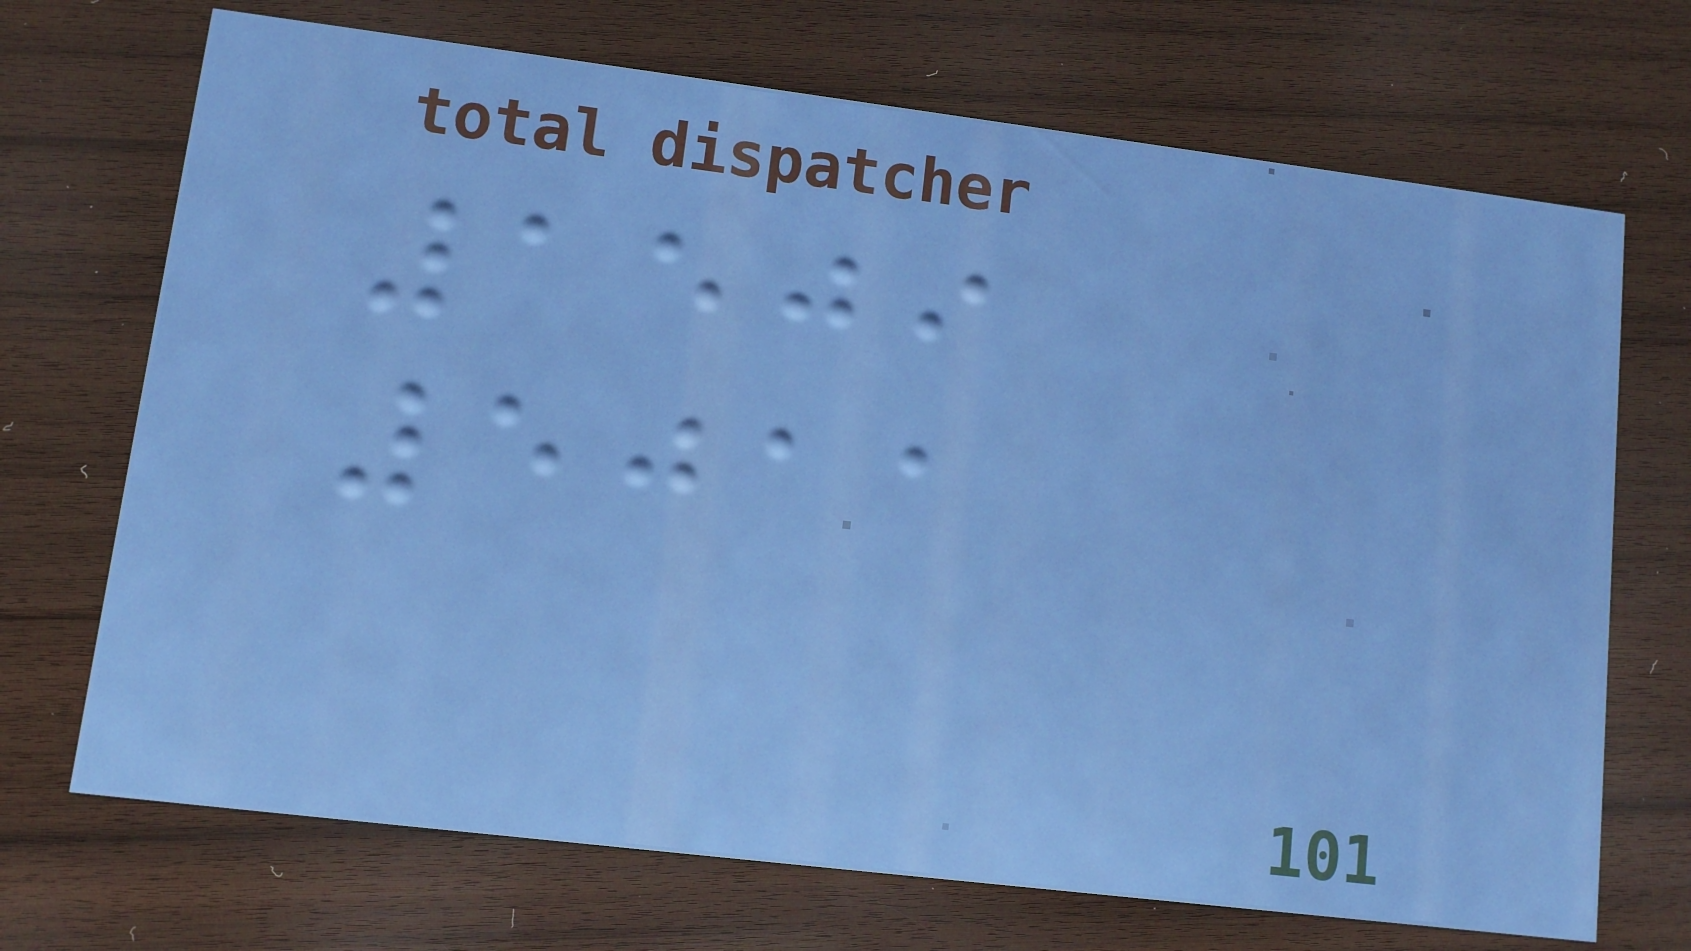1509
5011
